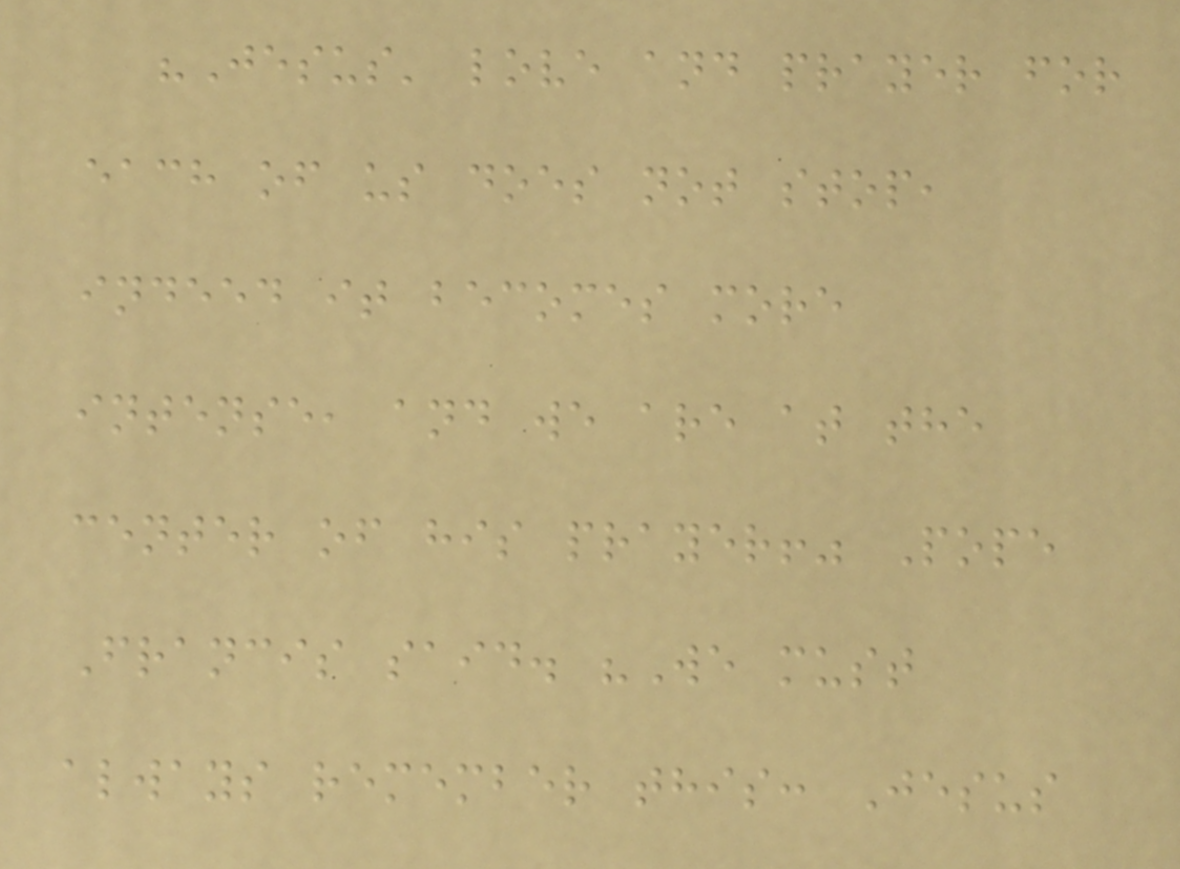"Jesus' love and prayer for
each of us does not stop,
indeed it becomes more
intense, and we are at the
center of his prayer!" Pope
Francis said. "We must
always remember this: Jesus
